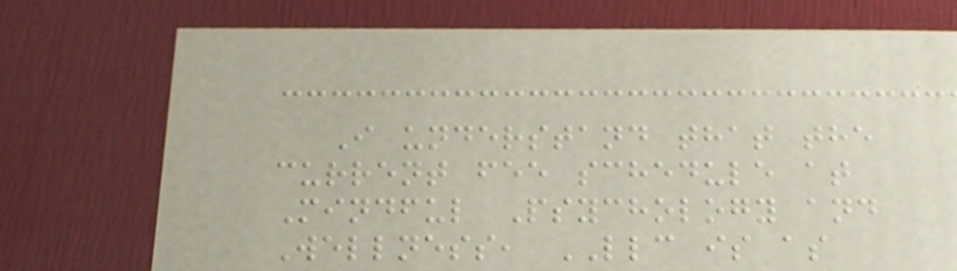I understand that the
current fee schedule at
Mindful Psychology and
Wellness, LLC is as
